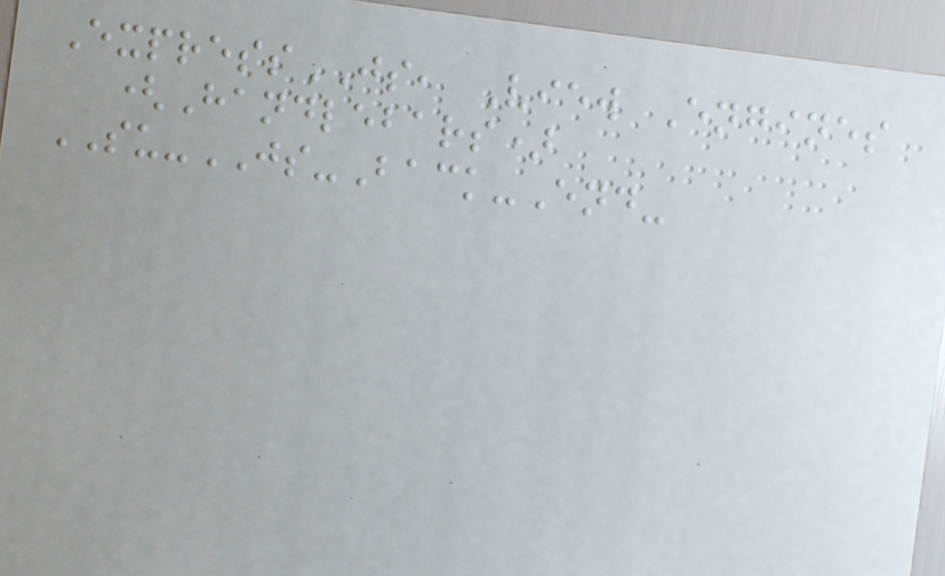ExpressJS, View Engines
(Handlebars)
SU-JS-Back-End-
